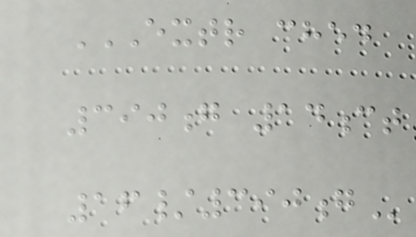EXTR CHED
390G 14CT
16/390G
